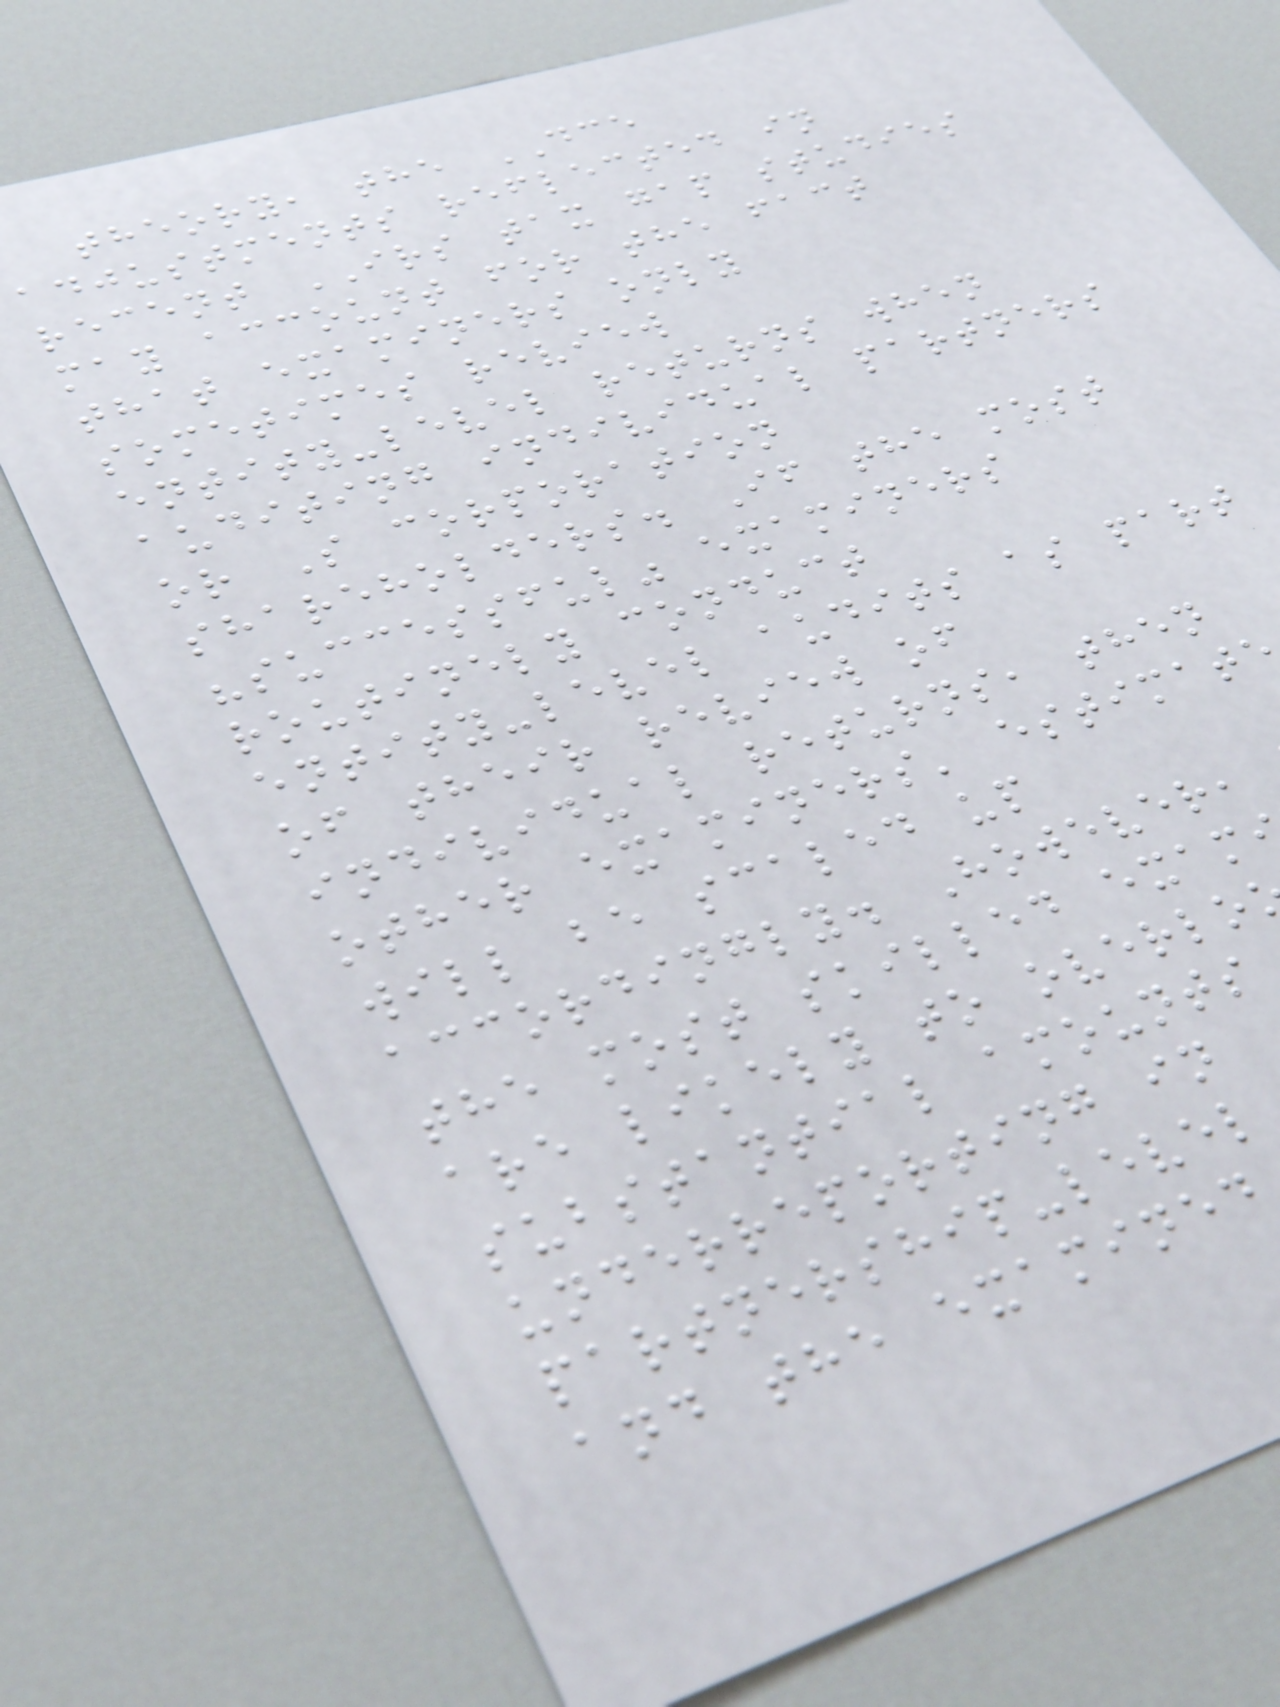theory, the DCE
adjustments reflected in
recent IRS tax gap studies
may account for the fact
that examiners only
sometimes review
entity-level returns when
auditing individual partners
or S corporation
shareholders. If the most
"successful" examiners
routinely conduct
entity-level audits as part
of their review of
individual returns, then
other examiners' estimate
will be scaled up
accordingly. However,
the most skilled exam
are likely to overlo
substantial amounts
underreporting in
partnership-level
and the examined
